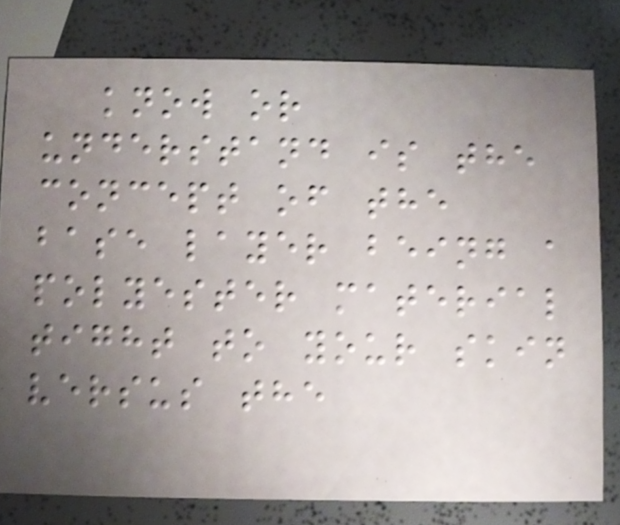know or
understand is the
concept of the
base layer being a
polyester material
tight to your skin
versus the
